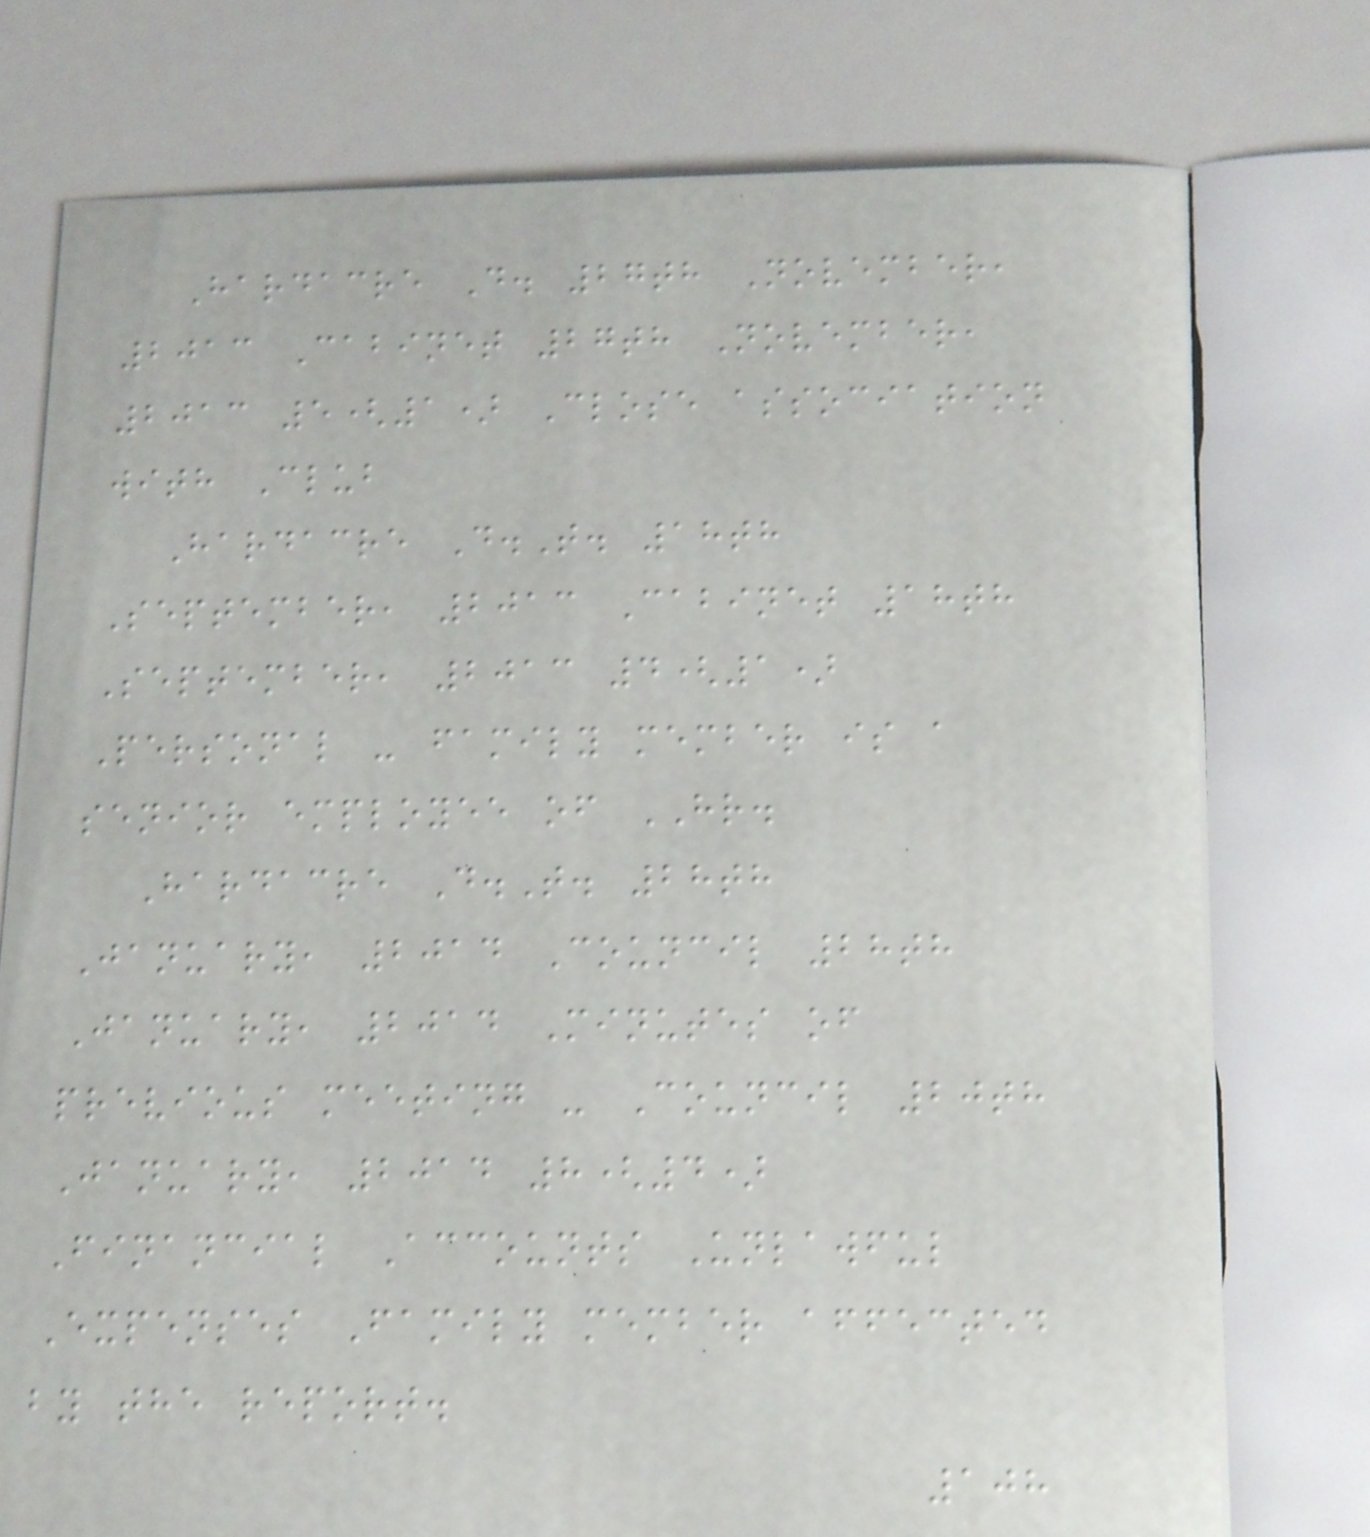Hardacre D. 27th November,
2013 Cabinet 27th November,
2013 5(1) Close association
with Club
Hardacre D.T. 18th
September, 2013 Cabinet 18th
September, 2013 4(1)
Personal - family member is a
senior employee of HR.
Hardacre D.T. 28th
January, 2014 Council 28th
January, 2014 Minutes of
previous meeting - Council 20th
January, 2014 8(4)
Financial Accounts Unlawful
Expenses Family member affected
by the report.
108
